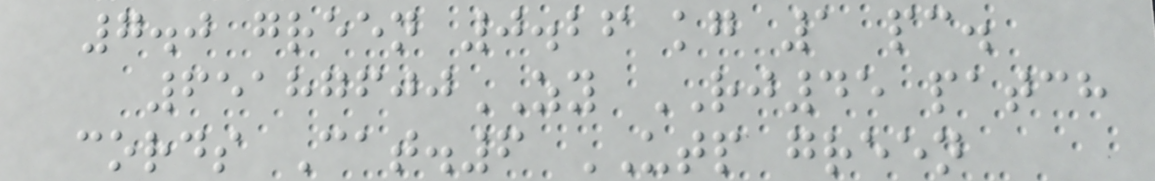7.0 green 0.26 kg 1 pc.
65187600ZY RJ45 patch
cords Cat.6 UTP green
